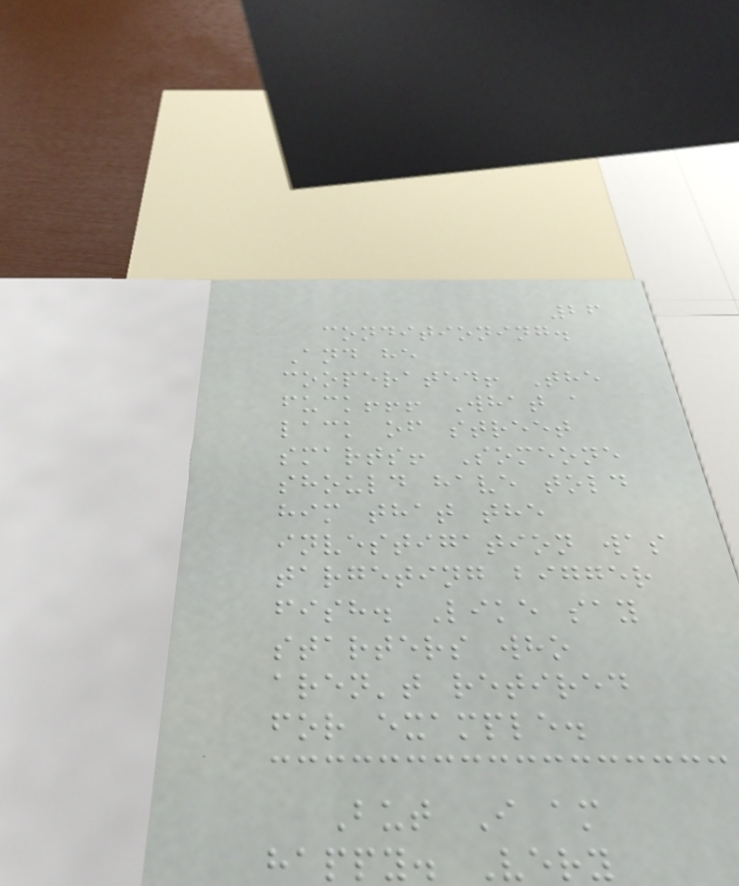26
conditioning.
And he
cooperated! The
fuck!!! What a
lack of street
smarts! Someone
should have told
him that the
investigation was
targeting bigger
fish. Like say
starters who
aren't retired
for example.
But I am
happy. Very
